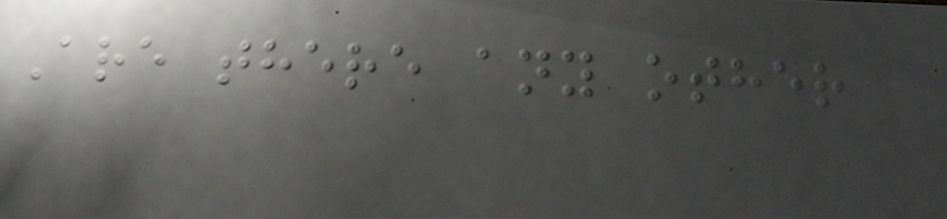Are there any other
